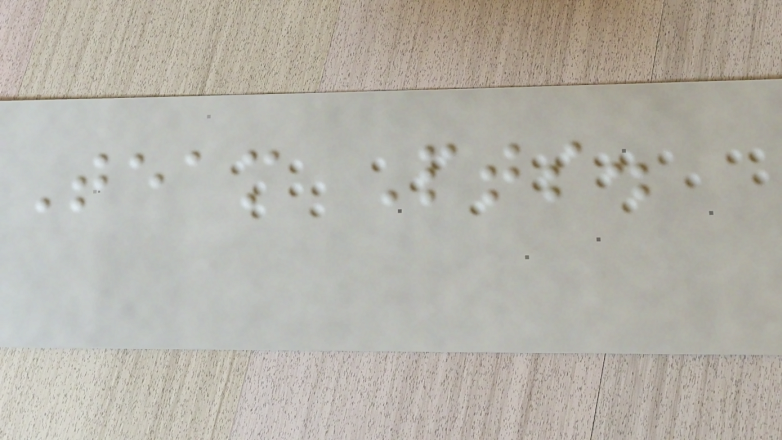Team Pts.
